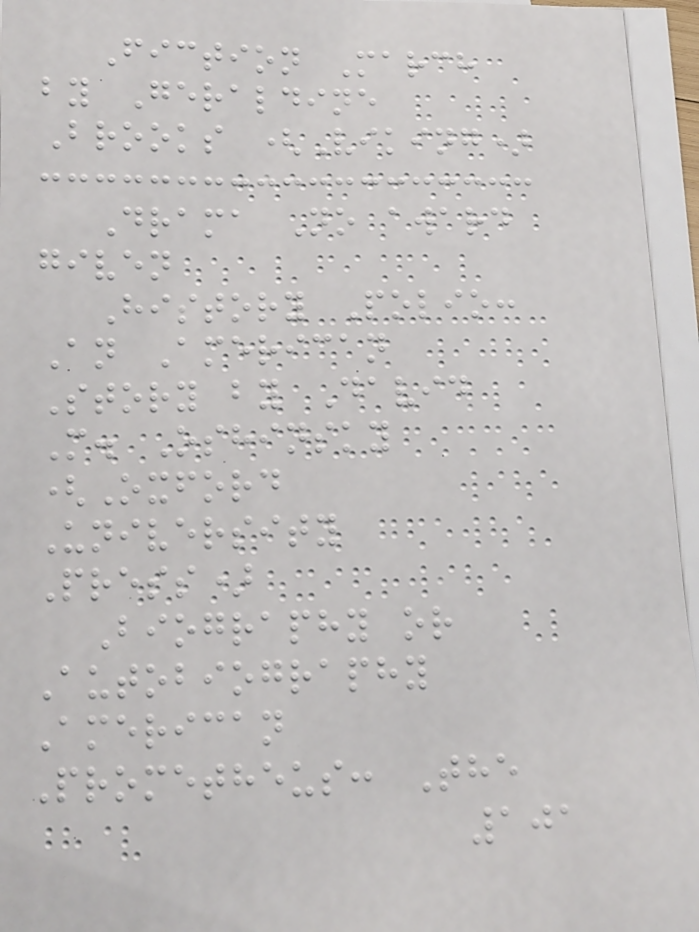Fiction March
by Geraldine
Brooks (Viking)
Drama No award
given
History Polio:
An American
Story by David
M. Oshinsky
(Oxford
University
Press)
Biography or
Autobiography
American
Prometheus: The
101
